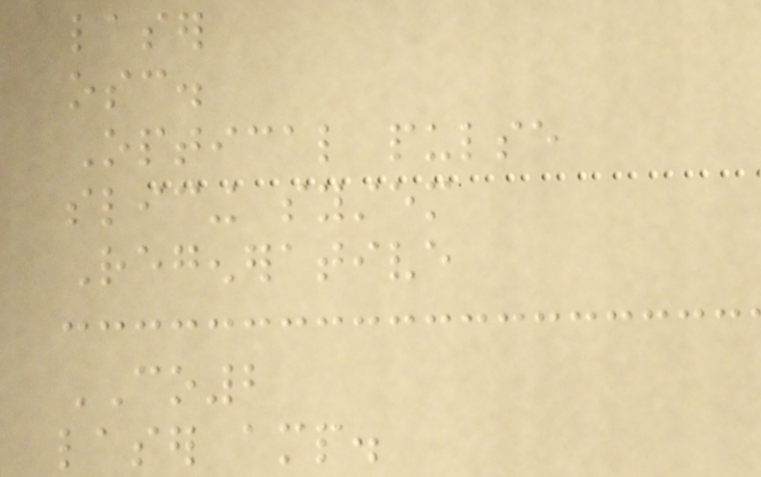laser
osc.
Optical pulse
slicing system
Regenerative
CO2
laser amp.
